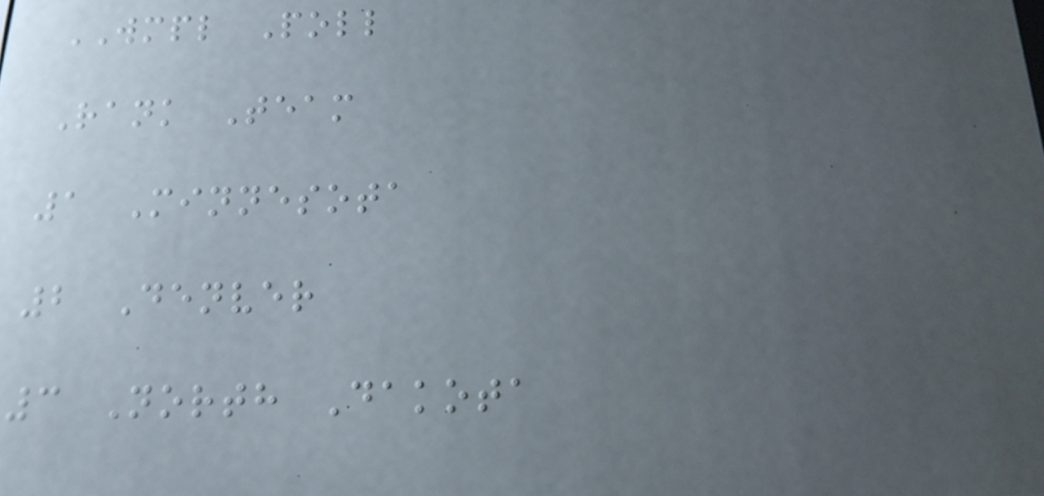WMPL Poll
Rank Team
1 Minnesota
2 Denver
3 North Dakota
